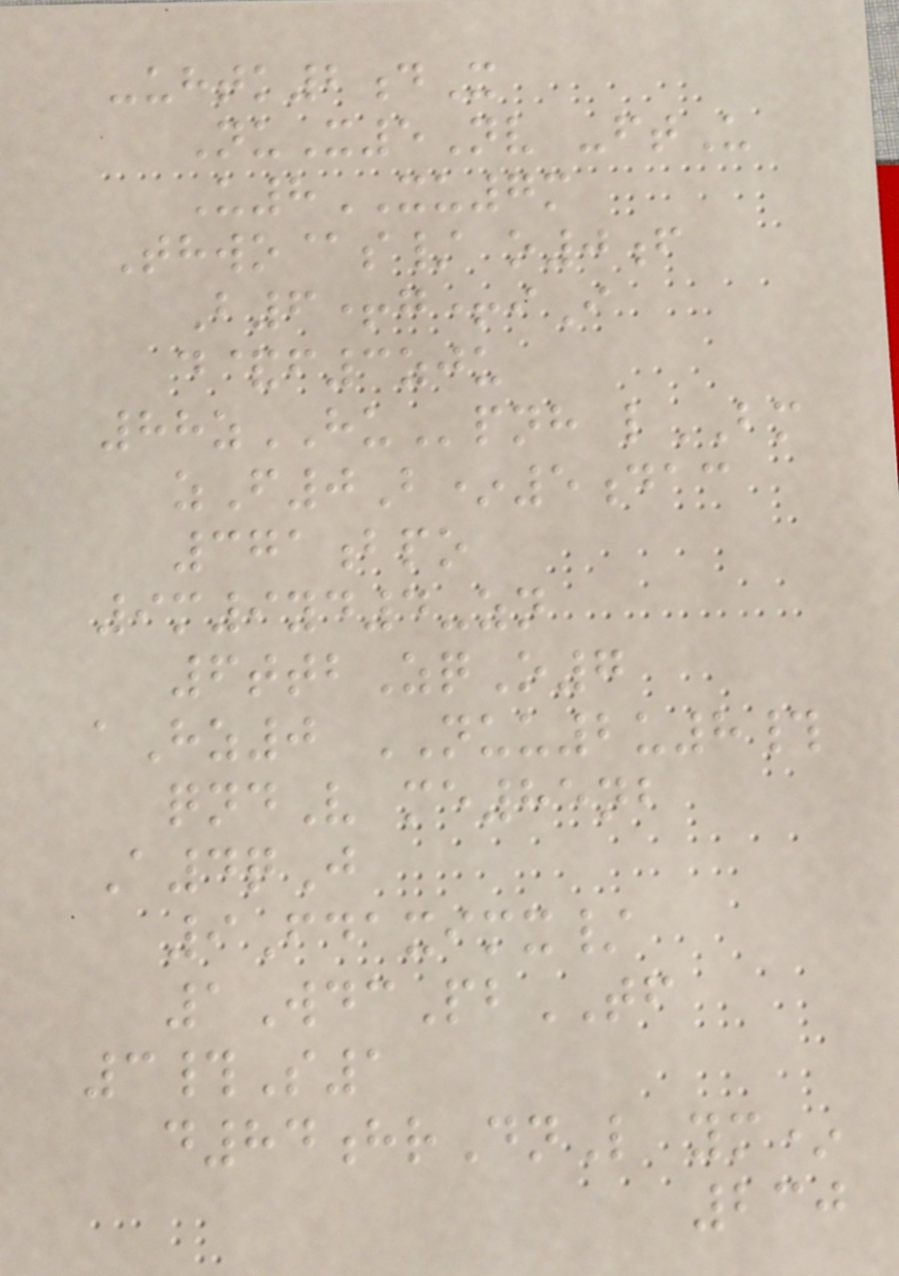-uhtk2dX
NuX5Nv -ftU
U8XU7m
Thwo@s/ o0f
B6+g+iI
d&f3zju
88zHUpnh lBM
zF0B*5dac
371bpo
9m9yd4-zn
6ttbZqO7
aHz0 NUU2u8#
qndV me85nb
A4qJ
9Fdaximx/
1WdcPbTF
3#S1
d84hrDnL ym*
230
